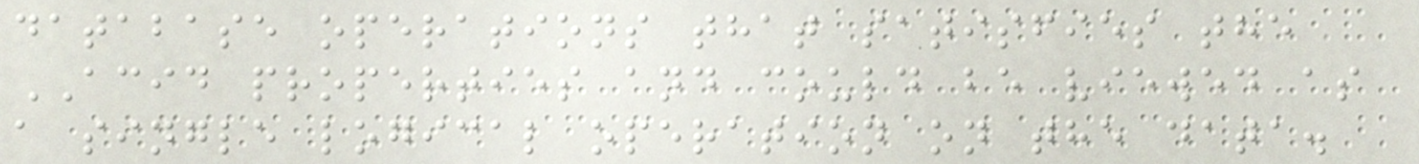database operations that satisfies the
ACID properties and could be viewed as
a single logical operation on the data.
